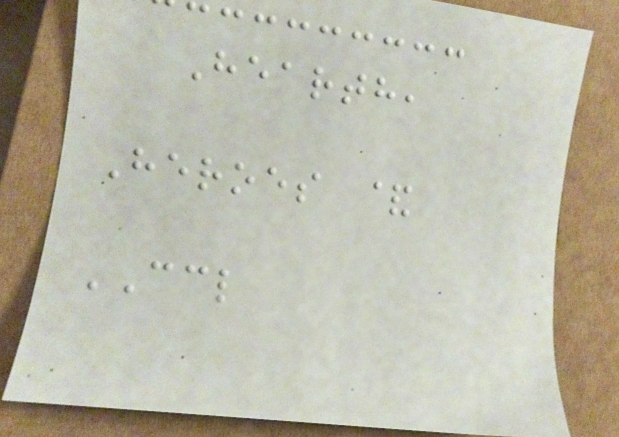Hearth,
Heroes &
CCL
